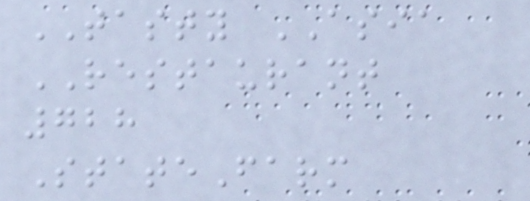TASTY ASIA
RESTAURANT
728
StateFarm
